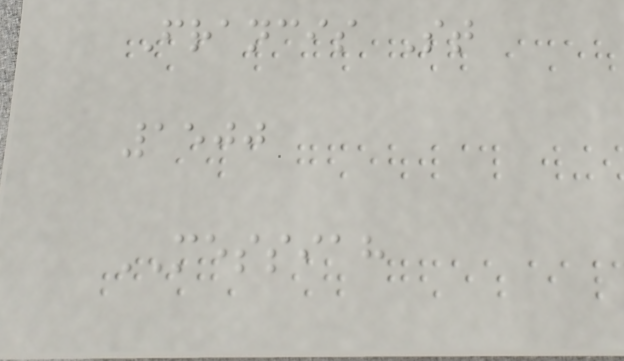Francis St
1500
MESSIAH
